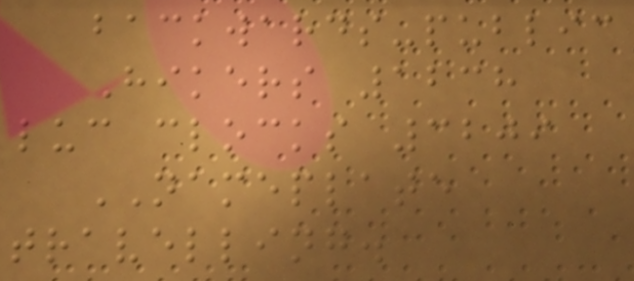backwards-public
Hikers 1238
luc clocks 3209
NAMEPLATE
travelling.
